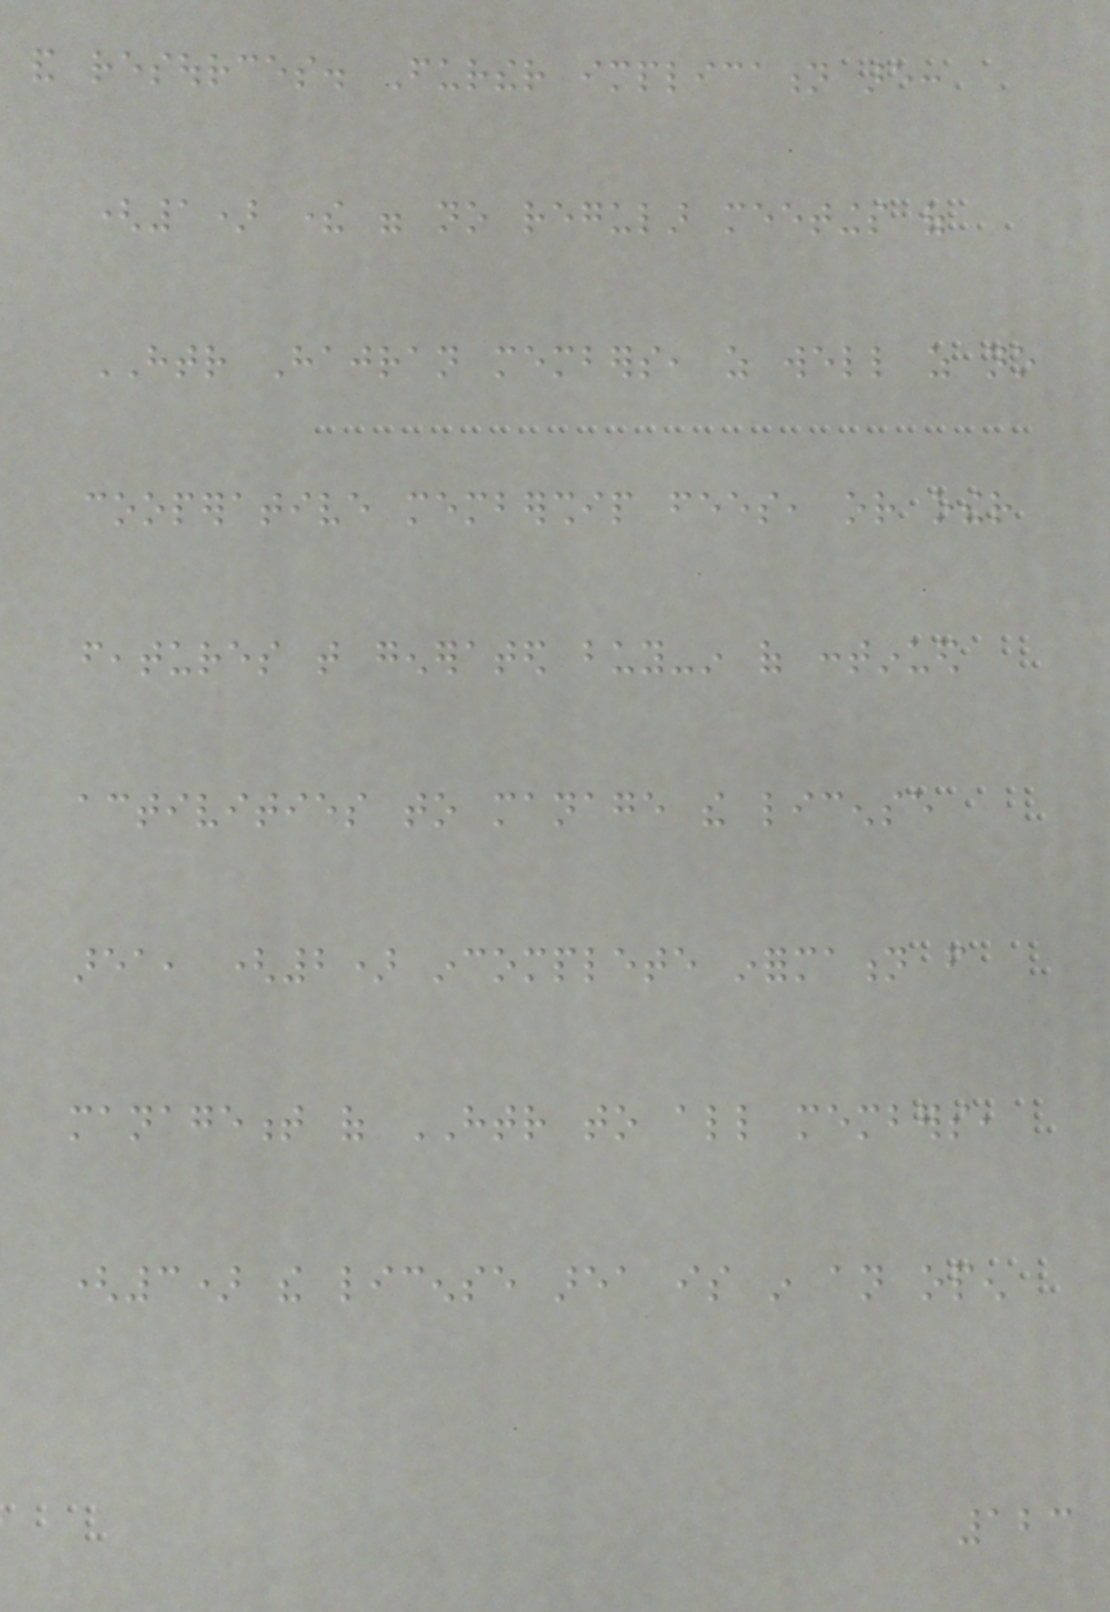and resources. Further implication are:
(1) there were no regular meetings of
HTR Hajran members, as well as no
cooperative membership fees, or other
features that generated buy-in of continued
activities to manage the license
area, (2) incomplete information from
management of HTR to all members,
(3) the license area is in an open
123
